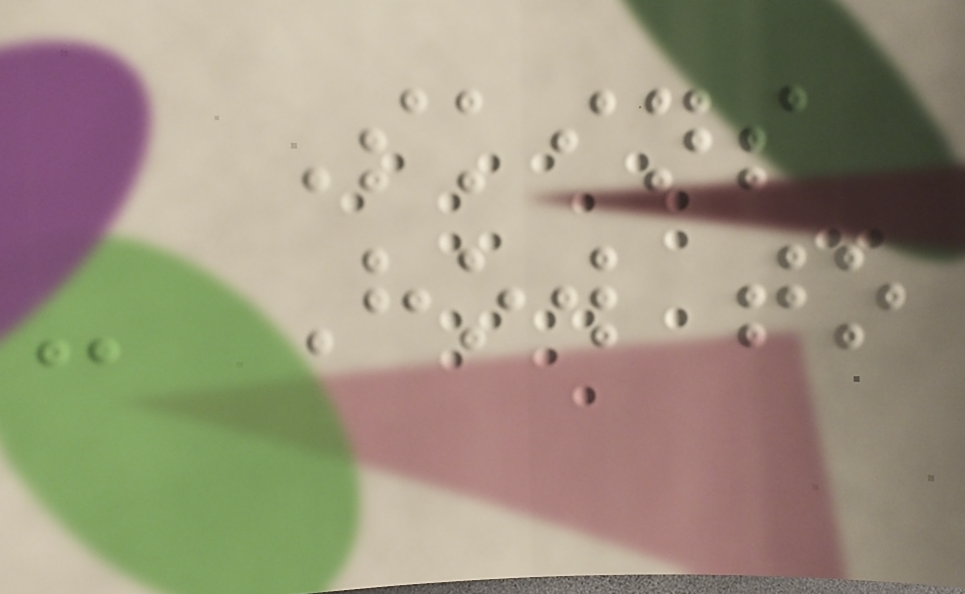Skins
- How to
